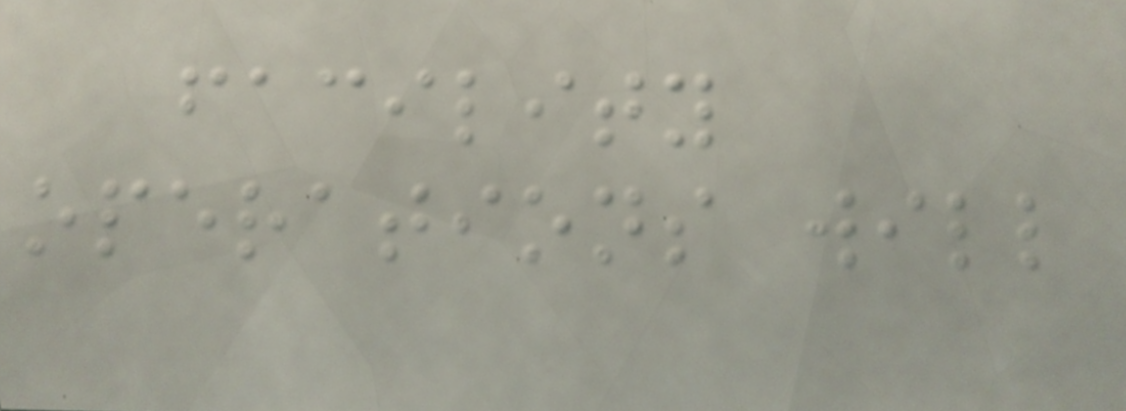facility
operations will
